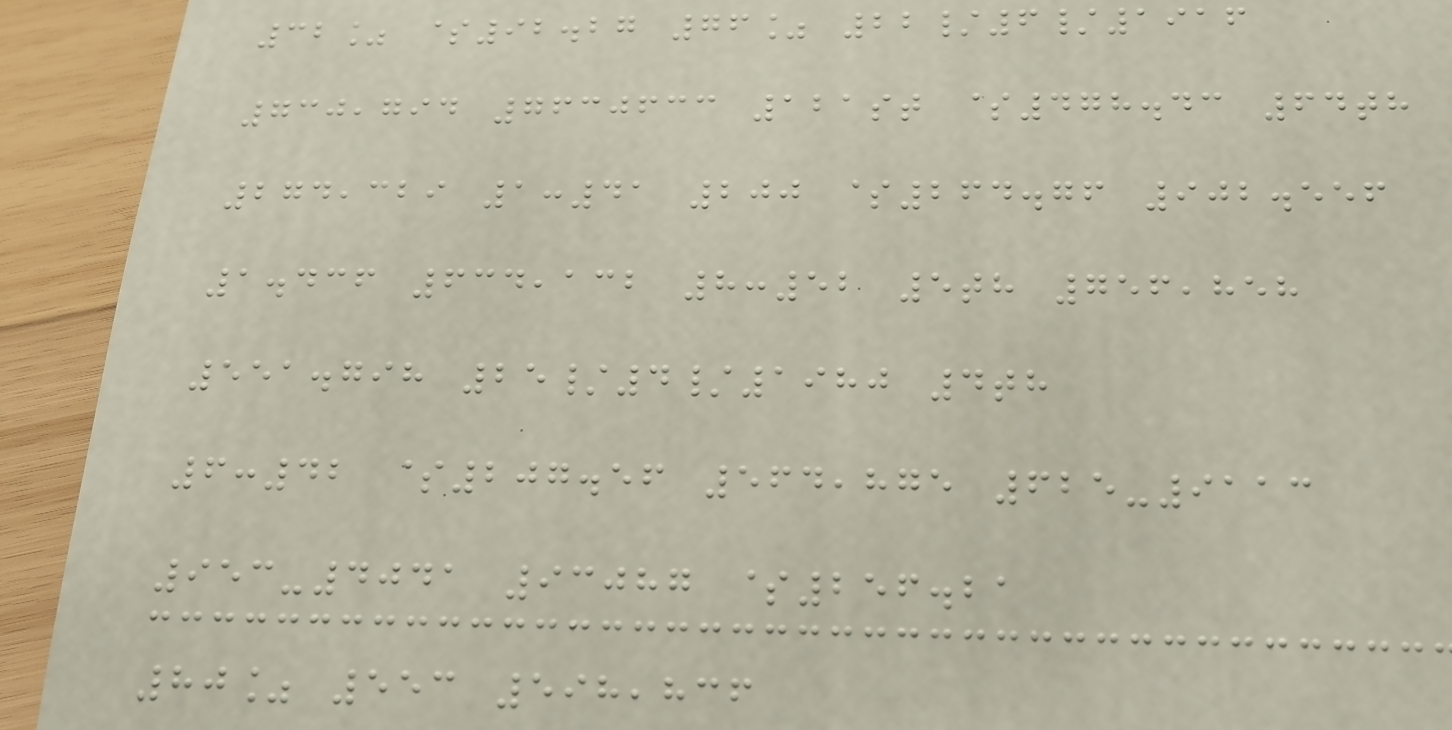32% $92.27 76% 22/6/1916
730,794 7630633 121st $478.43 64th
274,329 1:41 200 $264.76 902.556
1.436 634,132 8:52 5th 756,858
551.798 25/4/1980 4th
6:42 $207.56 564,875 625-9113
953-4041 93087 $256.21
80% 553 598,836
